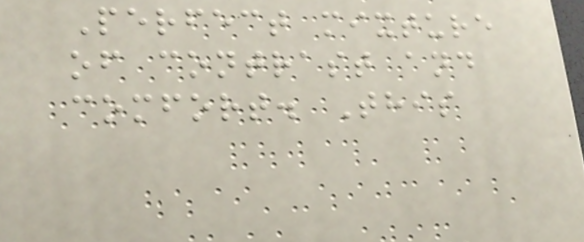Perfect mixture
of contrast and
comfort. This
